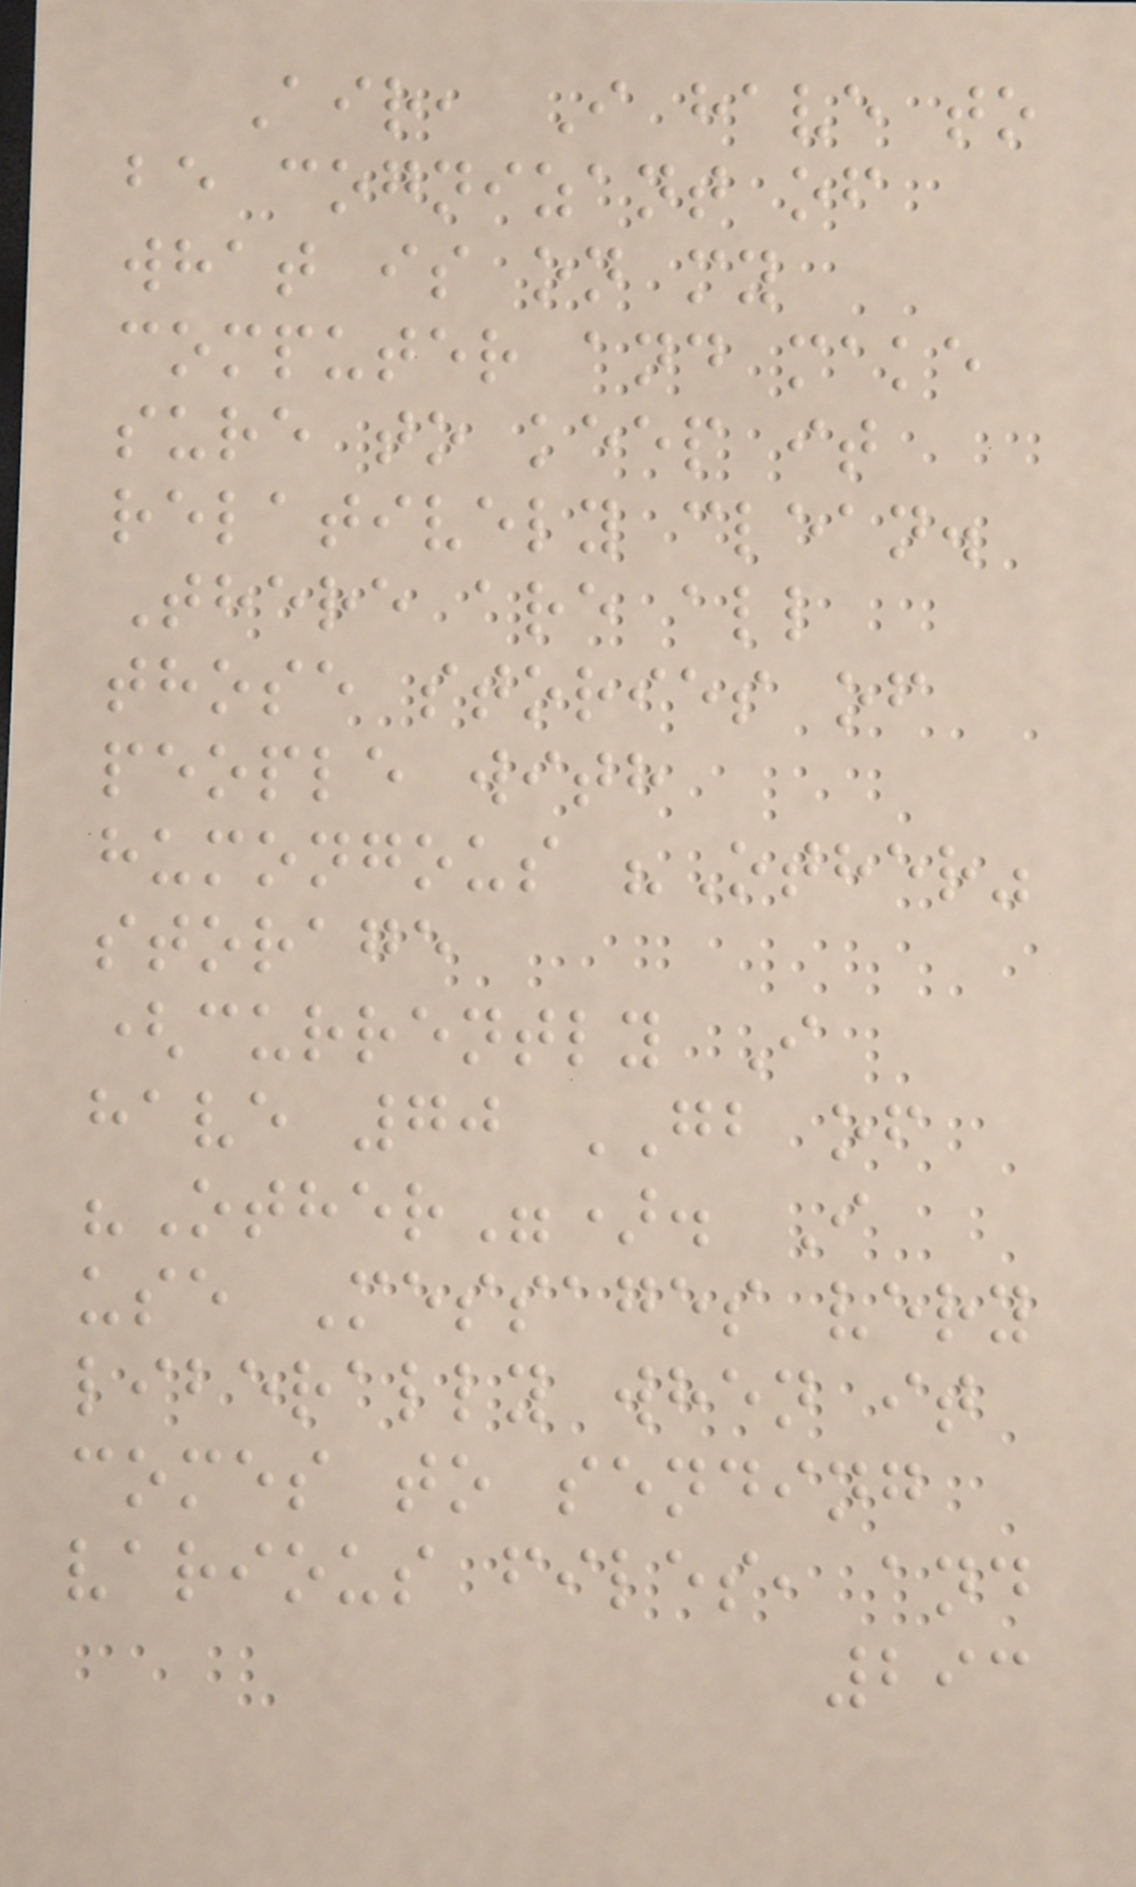Air, I have to
be cognizant of
what is on my
computer and make
sure to keep it
relatively clean.
There are all
those stories of
people with
humongous "Other"
storage
(currently I
have 70 GB of
"Other"). I
use Messages very
liberally when it
comes to sending
various files, and
293
